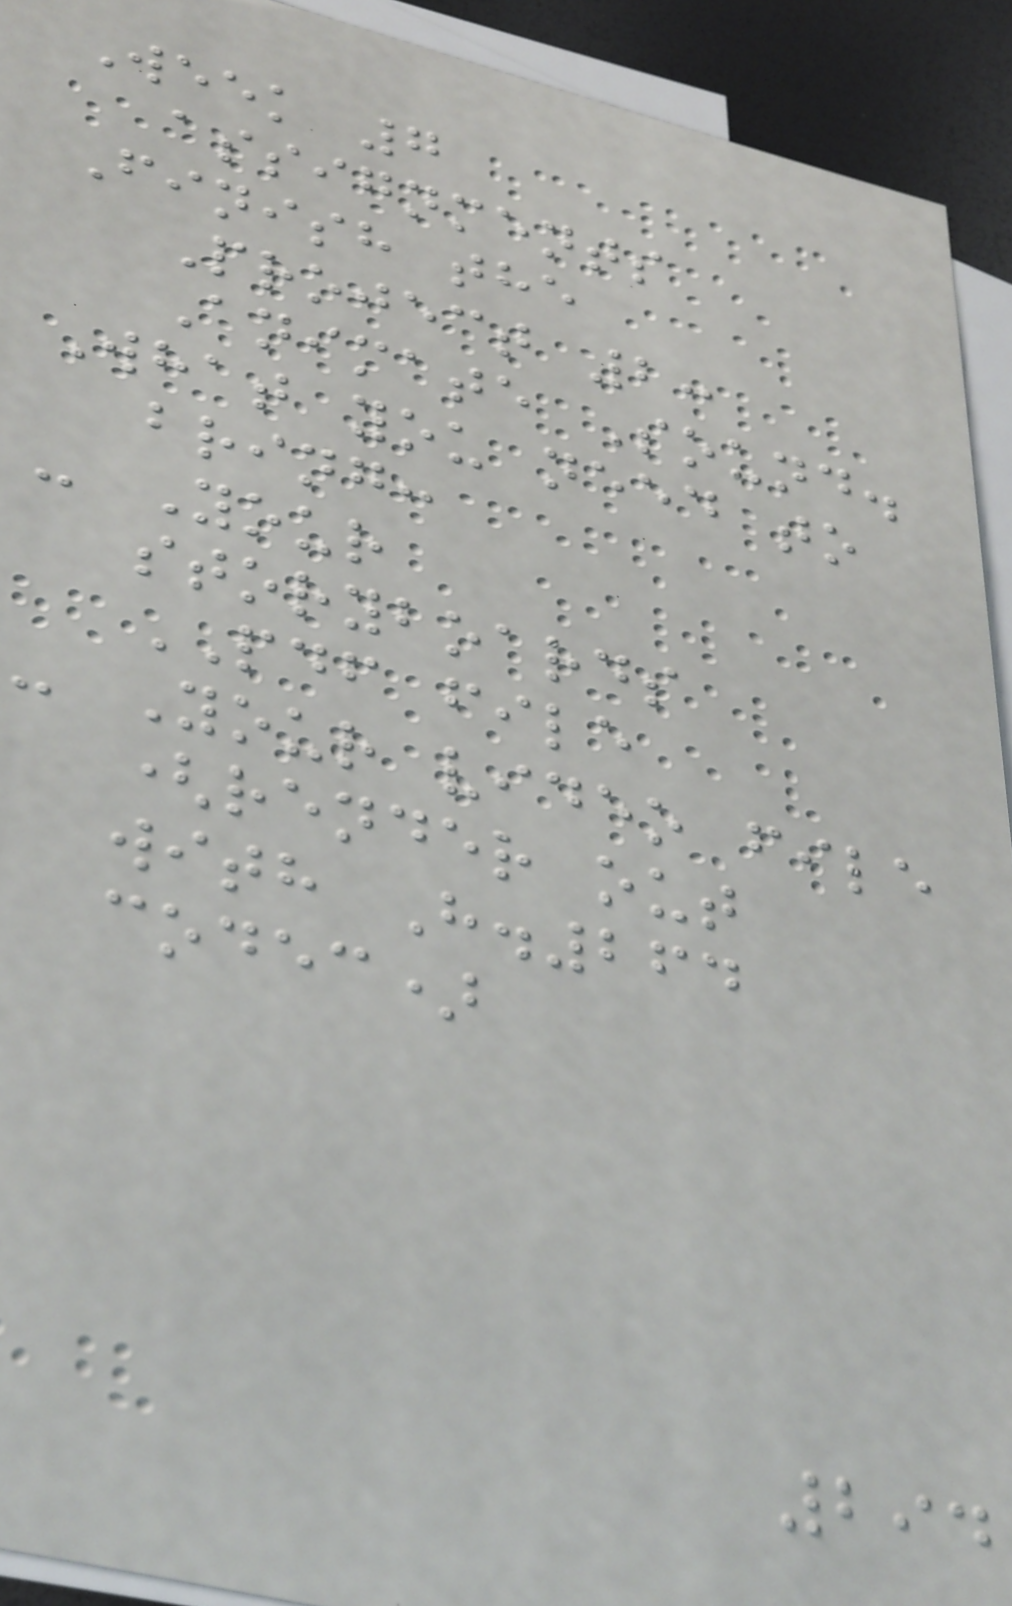Week 7
assignments
Finish the
Project 2:
Animate Sound.
What you need to
bring:
- Your
storyboards
PDF file
- Your video file
(render out
with H.264
codec)
294
